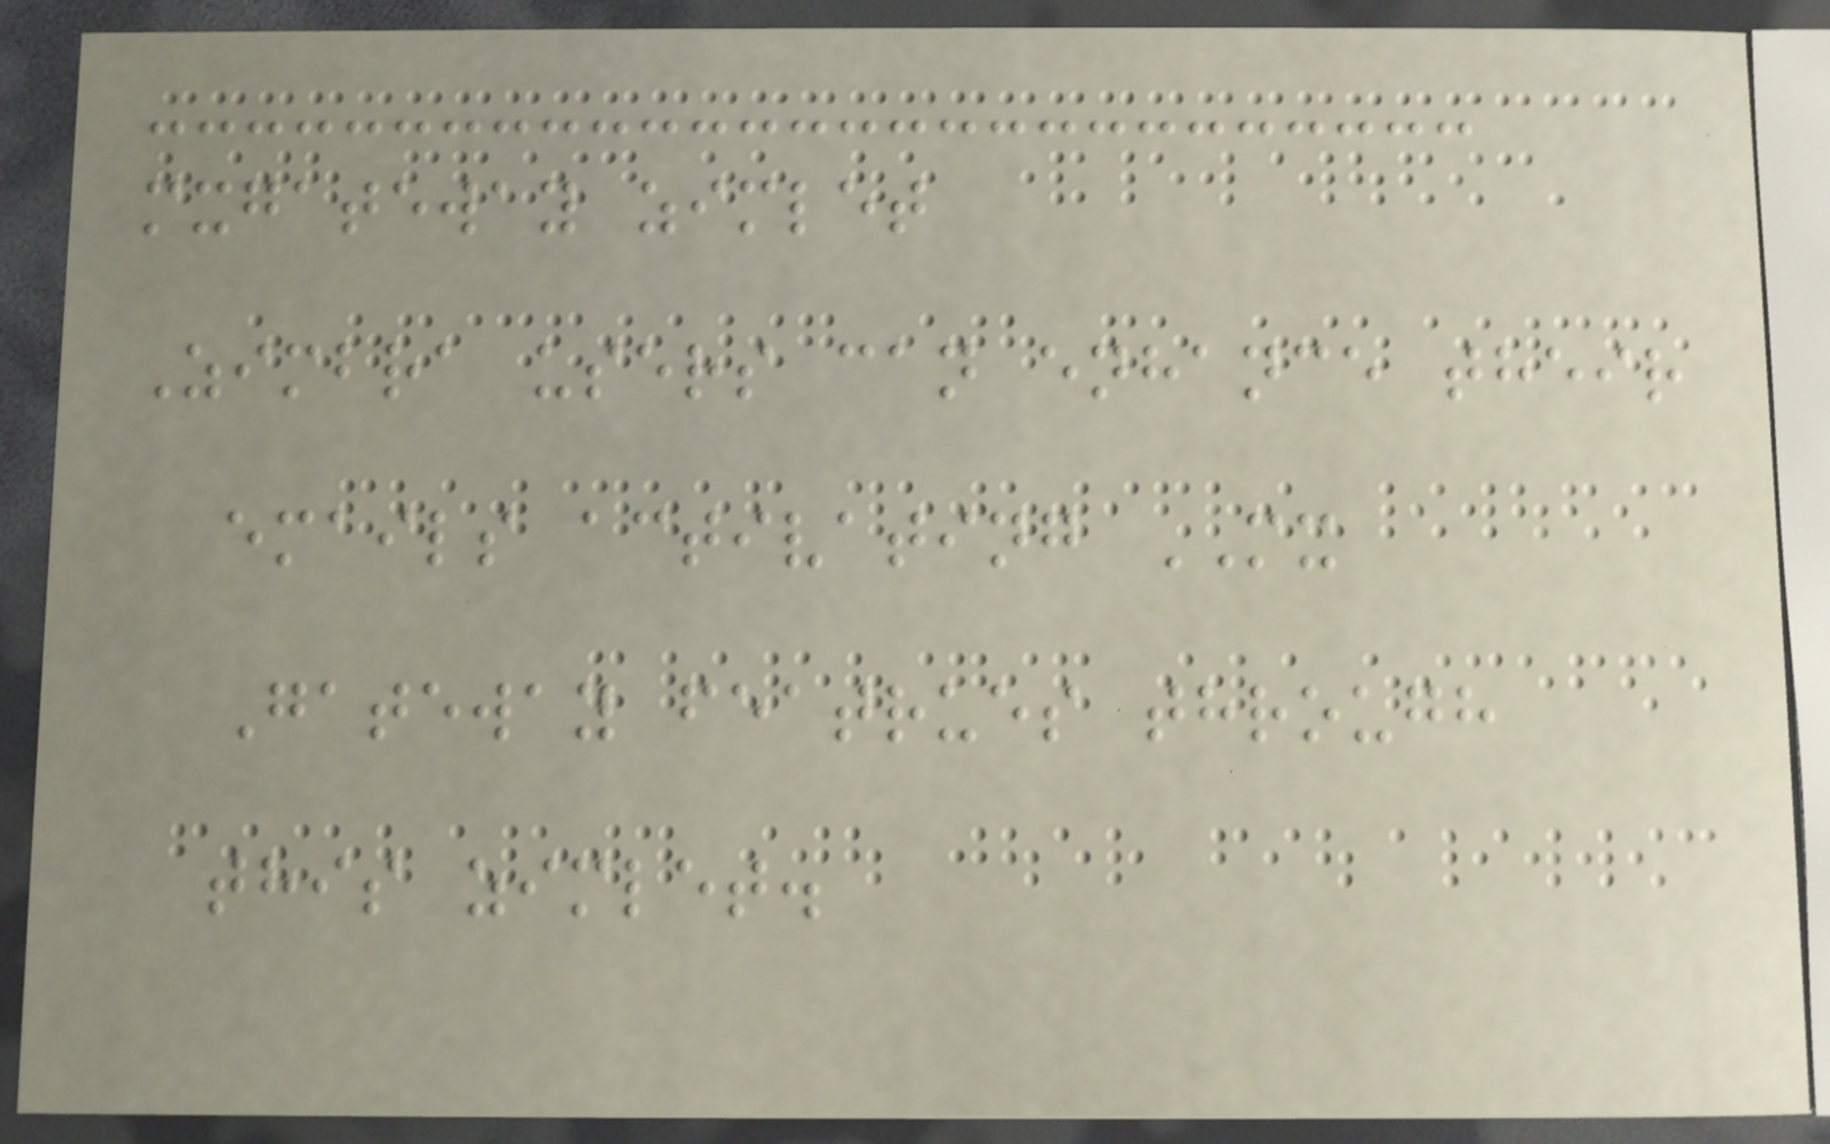mxgateway zimlet
Zimbra users can enhance their
emails activating MX
Gateway featrues through
this zimlet.
